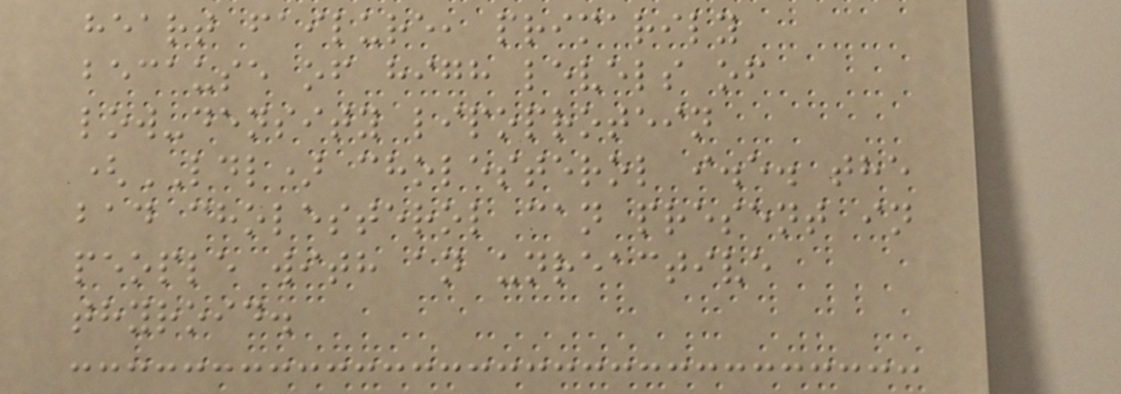heart failure, primarily
because of high levels of
low-density lipoprotein
(LDL) cholesterol i.e. the
bad cholesterol can present in
people with an unreactive
thyroid.
